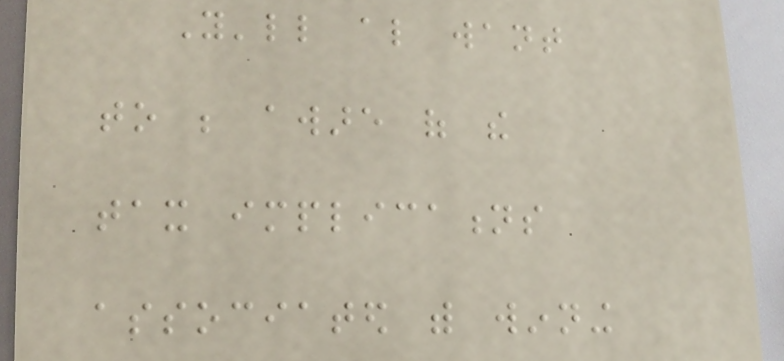You'll also want
to be aware of the
tax implications
associated with winning
